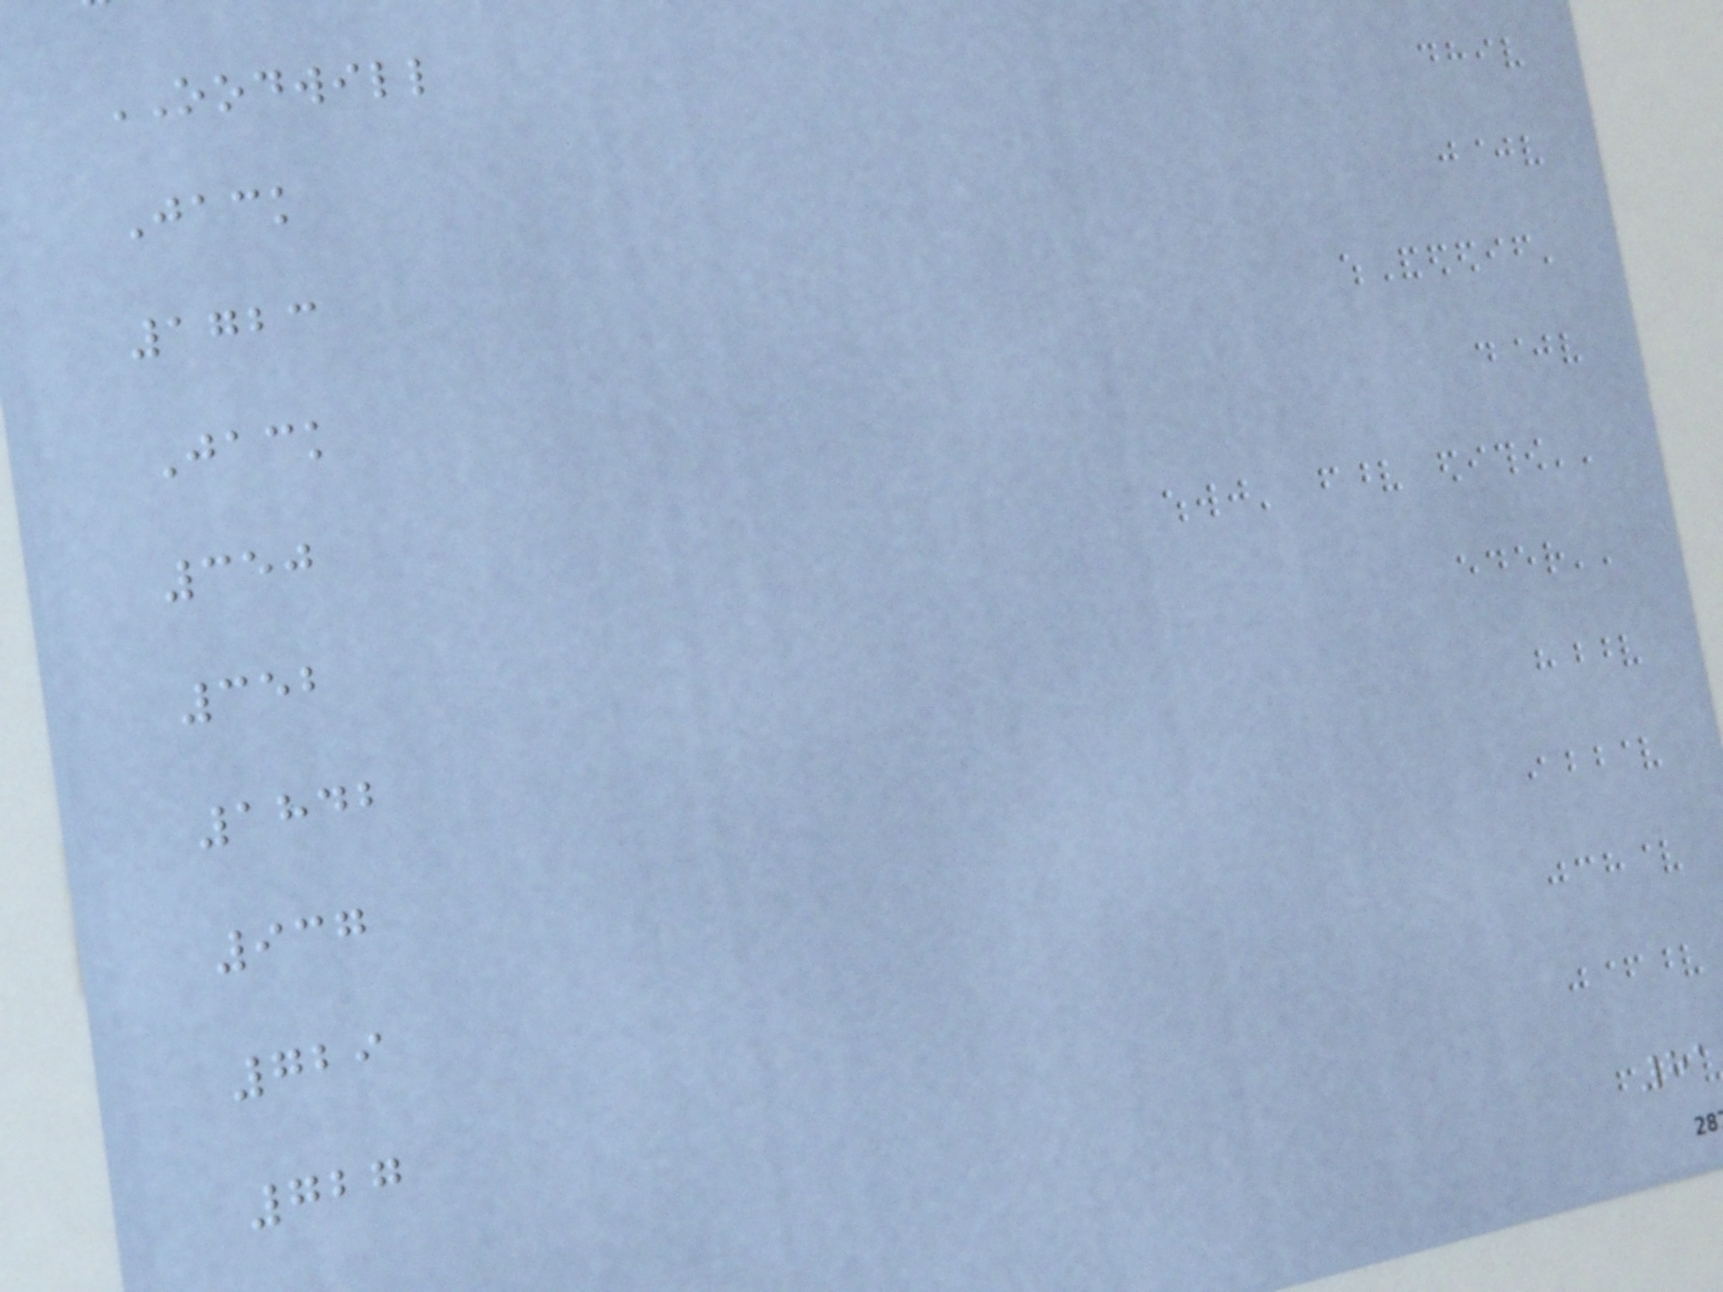OODWILL
Jack
1723
Jack
350
352
1842
937
729
727
81
